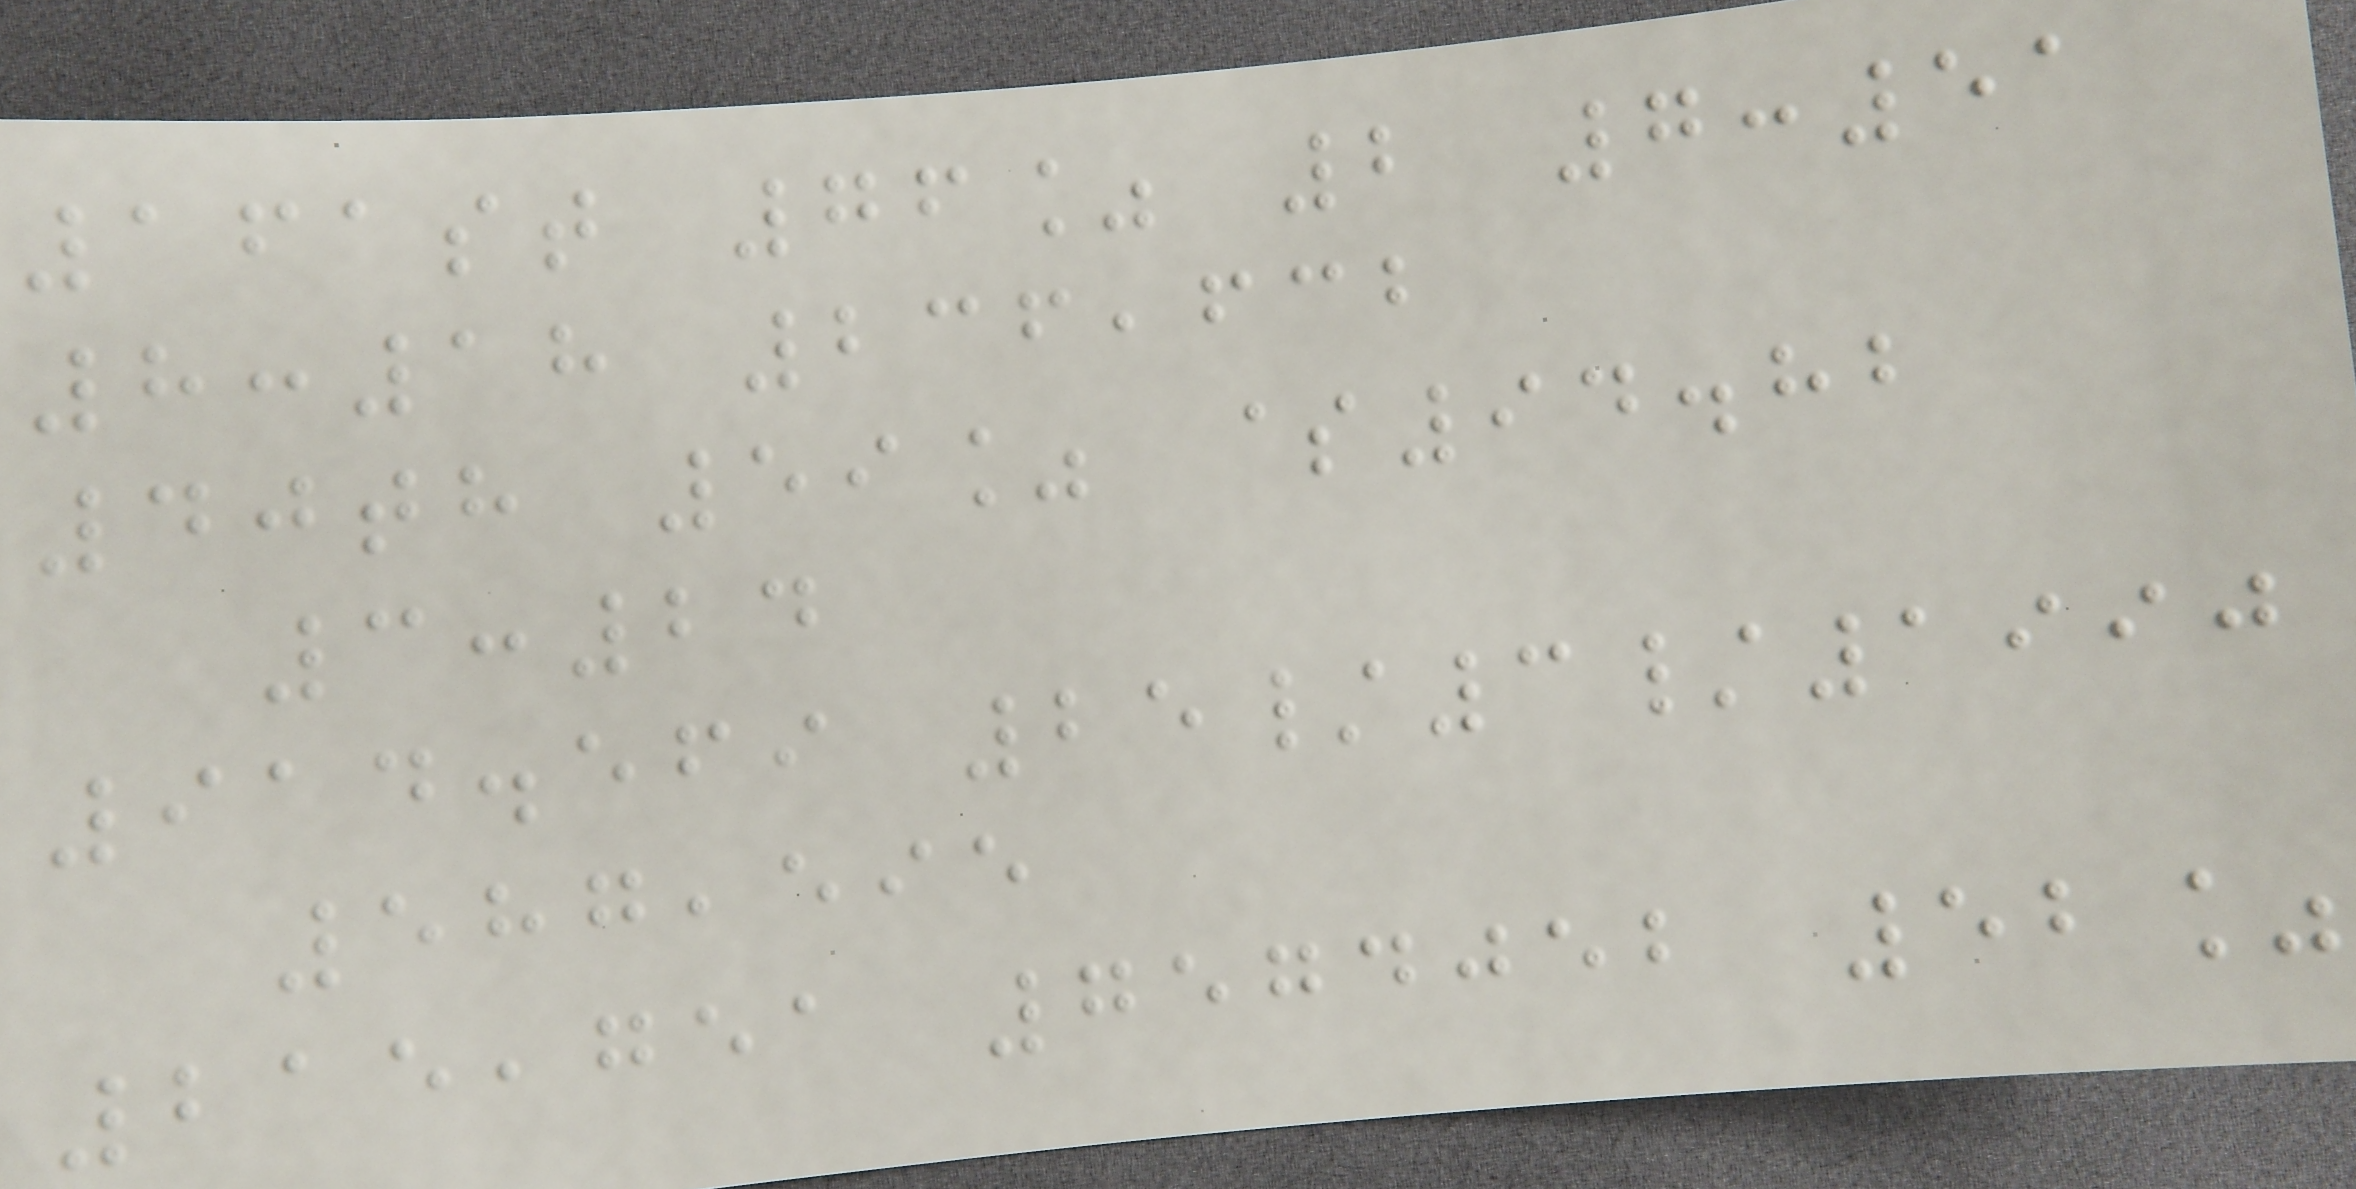161st 76% 2 7:51
8:18 236,632
40th 59% $94.82
3:24
914.569 25/3/1990
587,595
215,751 7574052 52%
